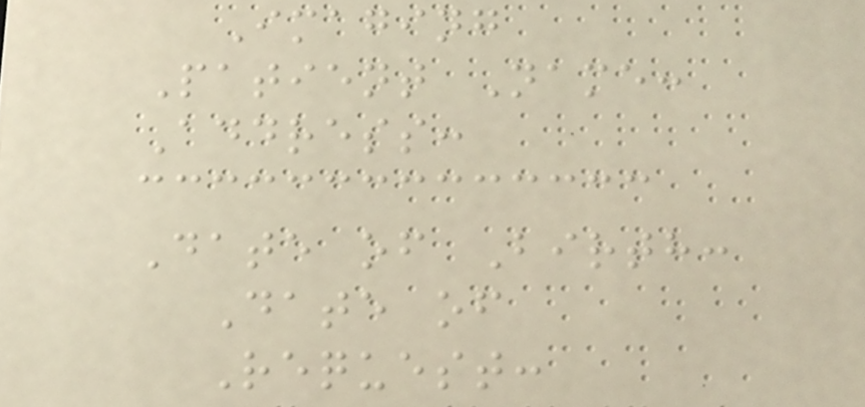Imaging
Patient Name:
Address:
Date of Birth:
Date of
Request:
